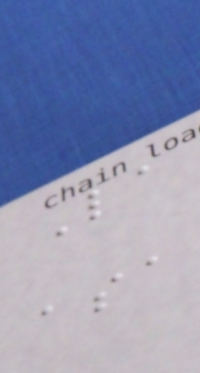La
asa
